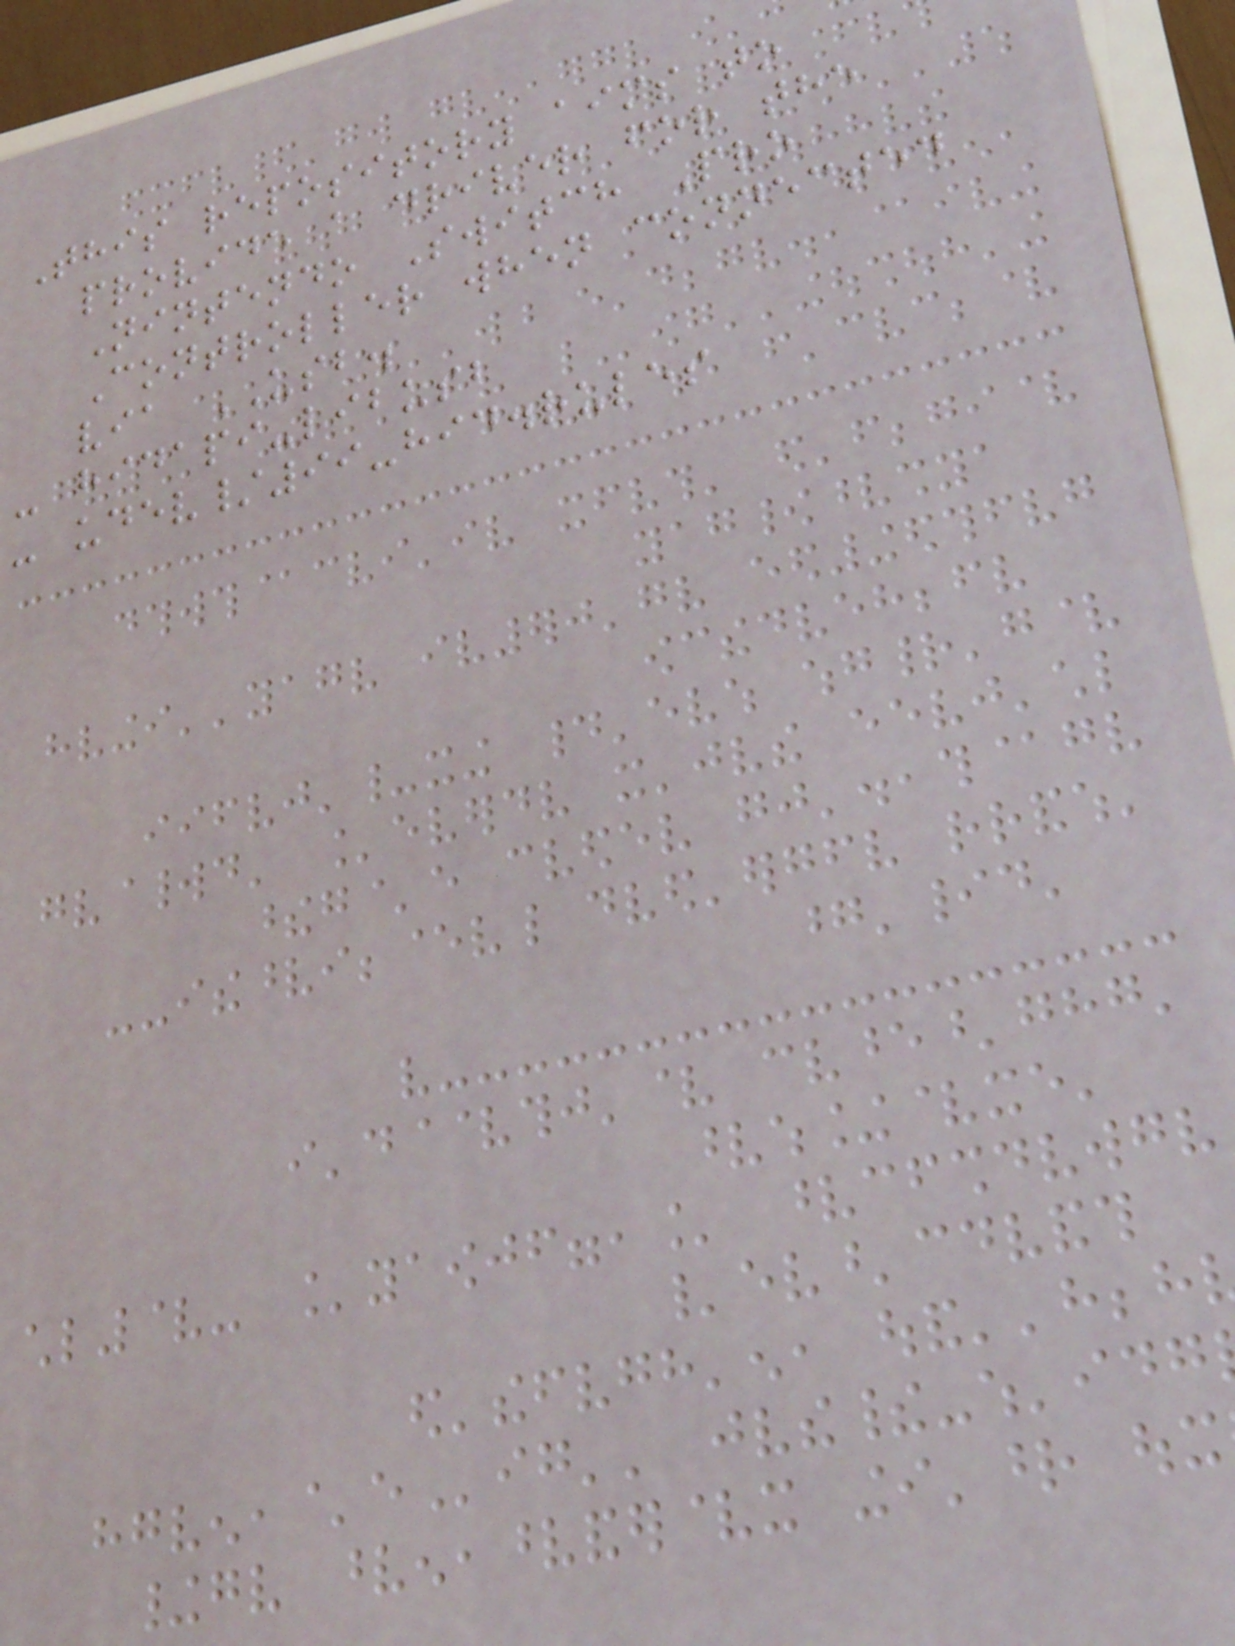This repository aims to
provide a driver for the
Nintendo Switch Pro
Controller when connected
via USB.
- hidapi-libusb
- udev/99-hid.rules
